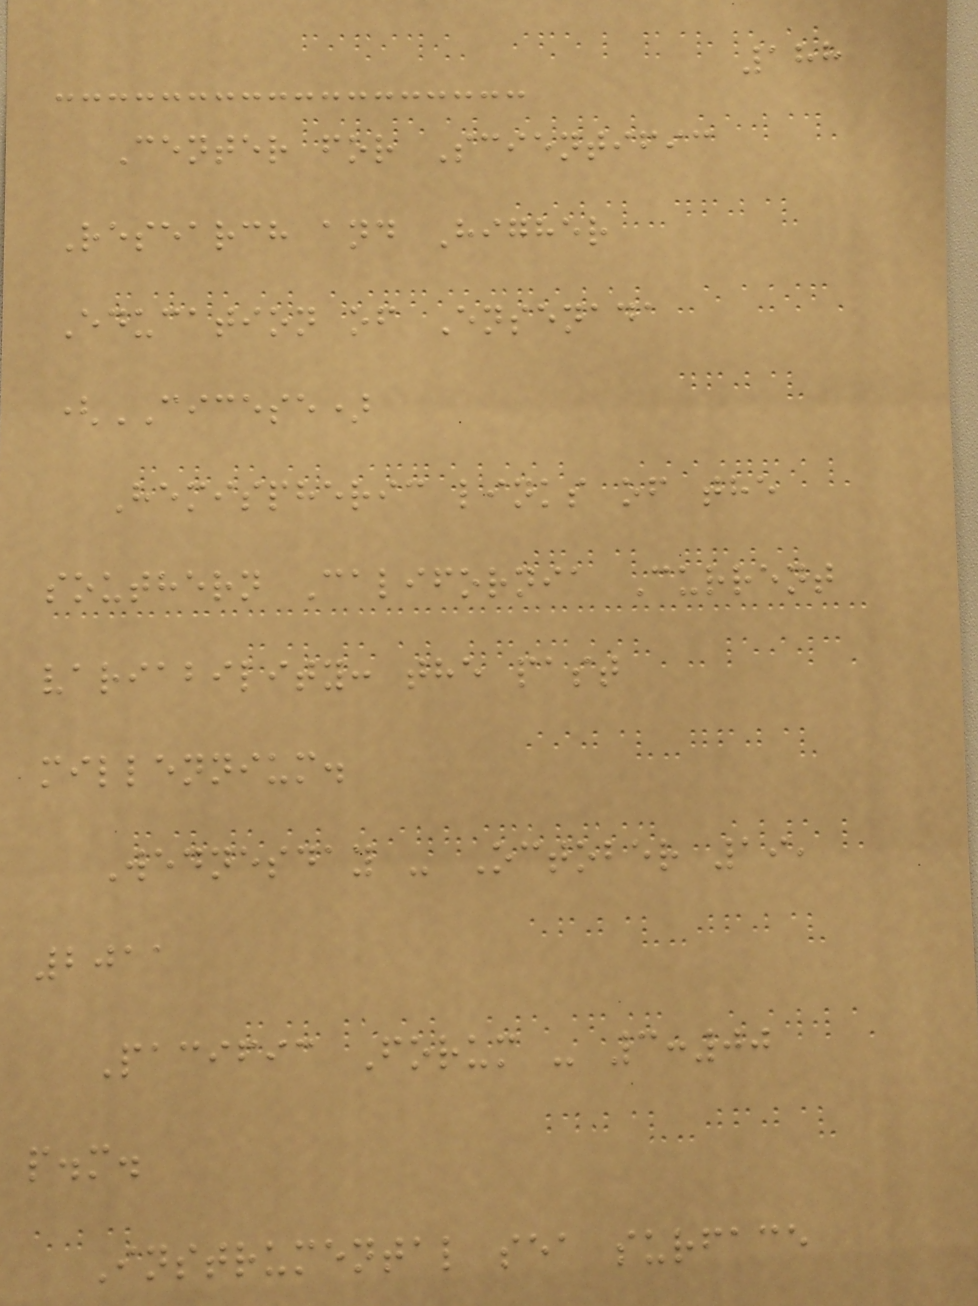188
Center for Scientific
Research and Higher
Education of Ensenada
(CICESE)
Hemispheric links of the
southern California Current
variability: the past
millennium.
Wednesday - October 19,
2011
Pacific Forum - 3:00
p.m.
Instrumental sea surface
